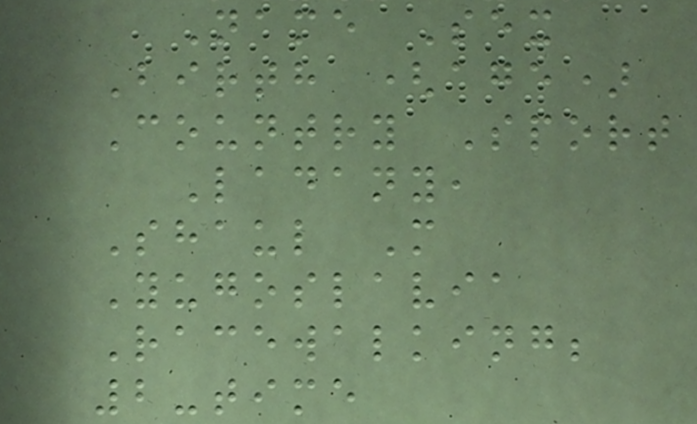Name Sex
Birth (age)
Country Sport
Ladany,
Shaul M
Yugoslavia
Racewalking;
2-time
